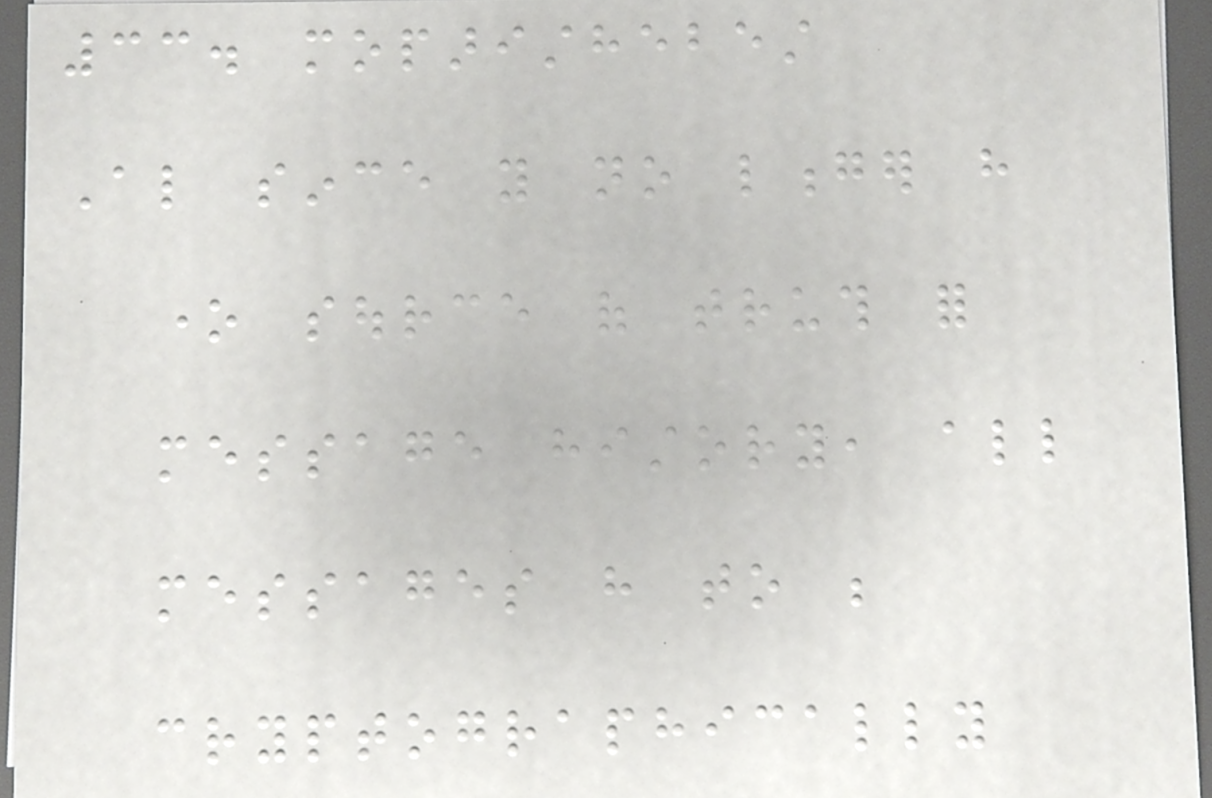33. moparisthebest
Also since you no longer have
one source of truth for
message history, all
messages have to be
cryptographically
